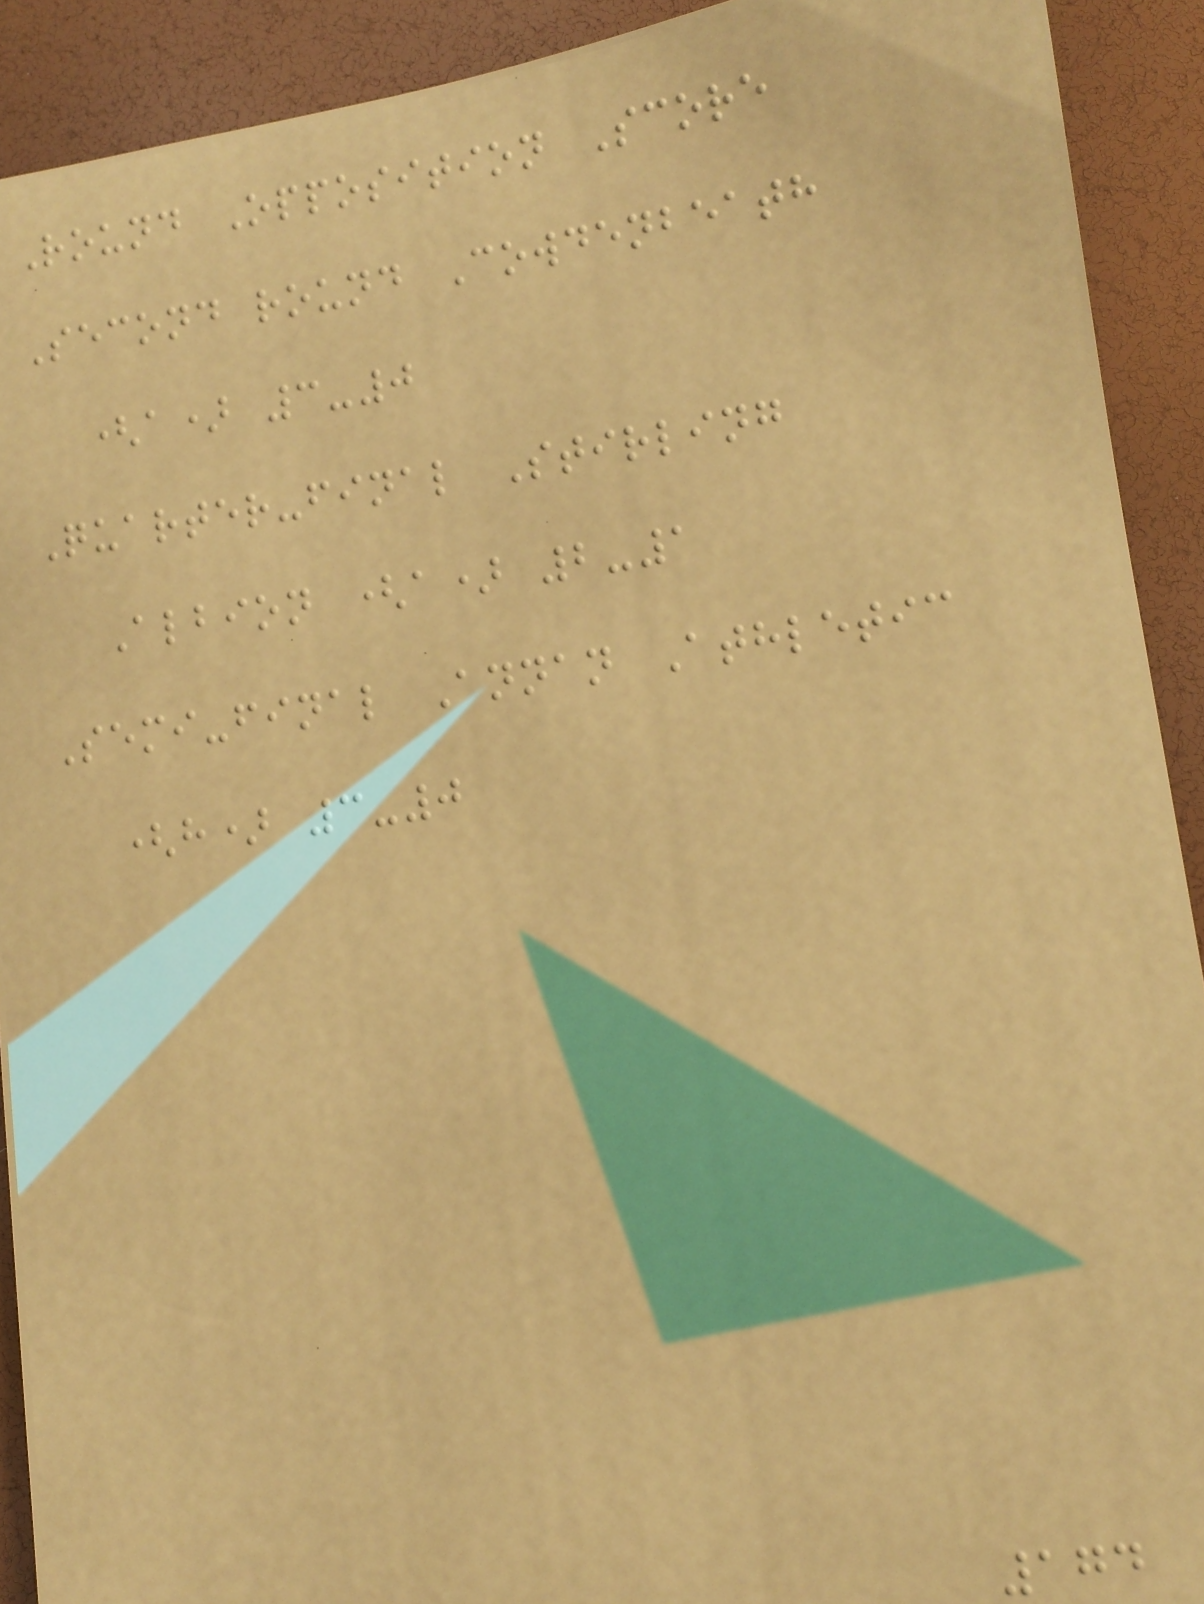Round Opposition Score
Second round Cowdenbeath
(a) 3-0
Quarter-final Stirling
Albion (a) 2-1
Semi-final Annan Athletic
(h) 3-0
174
